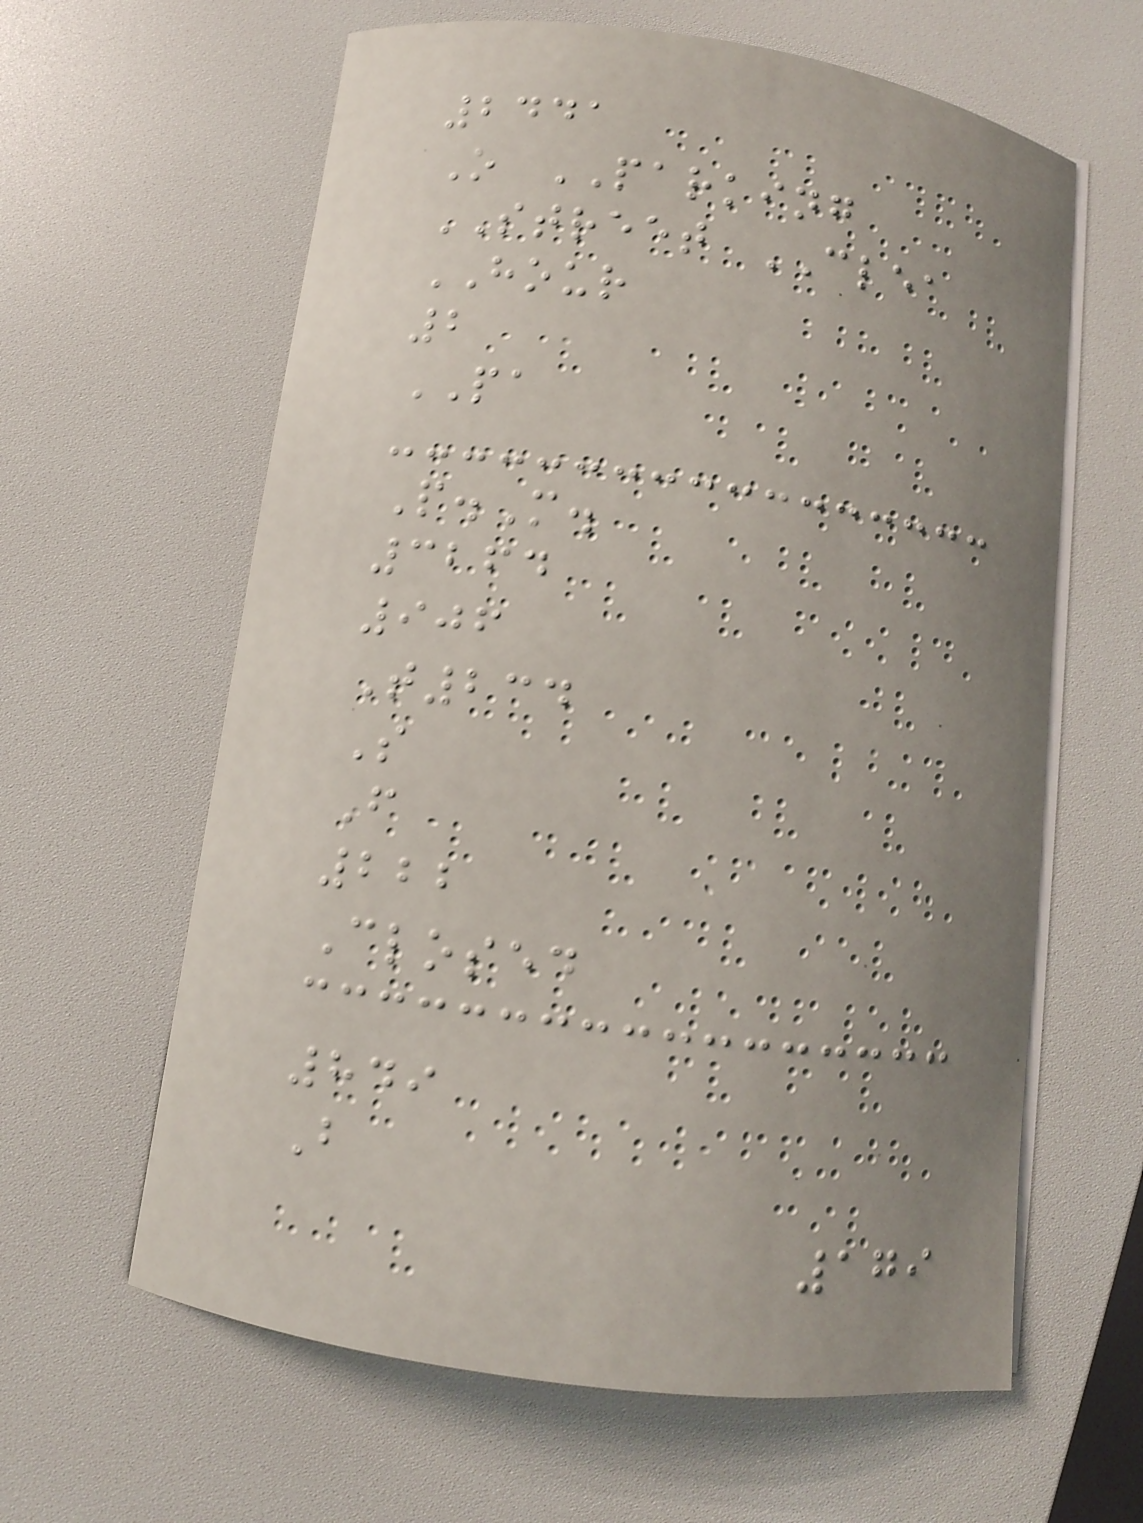2441
O PARKING
STREET CLEA
HOUR
2
PA
P.M.
3264
906
T234
S
F
222
Closed
849
B
179
